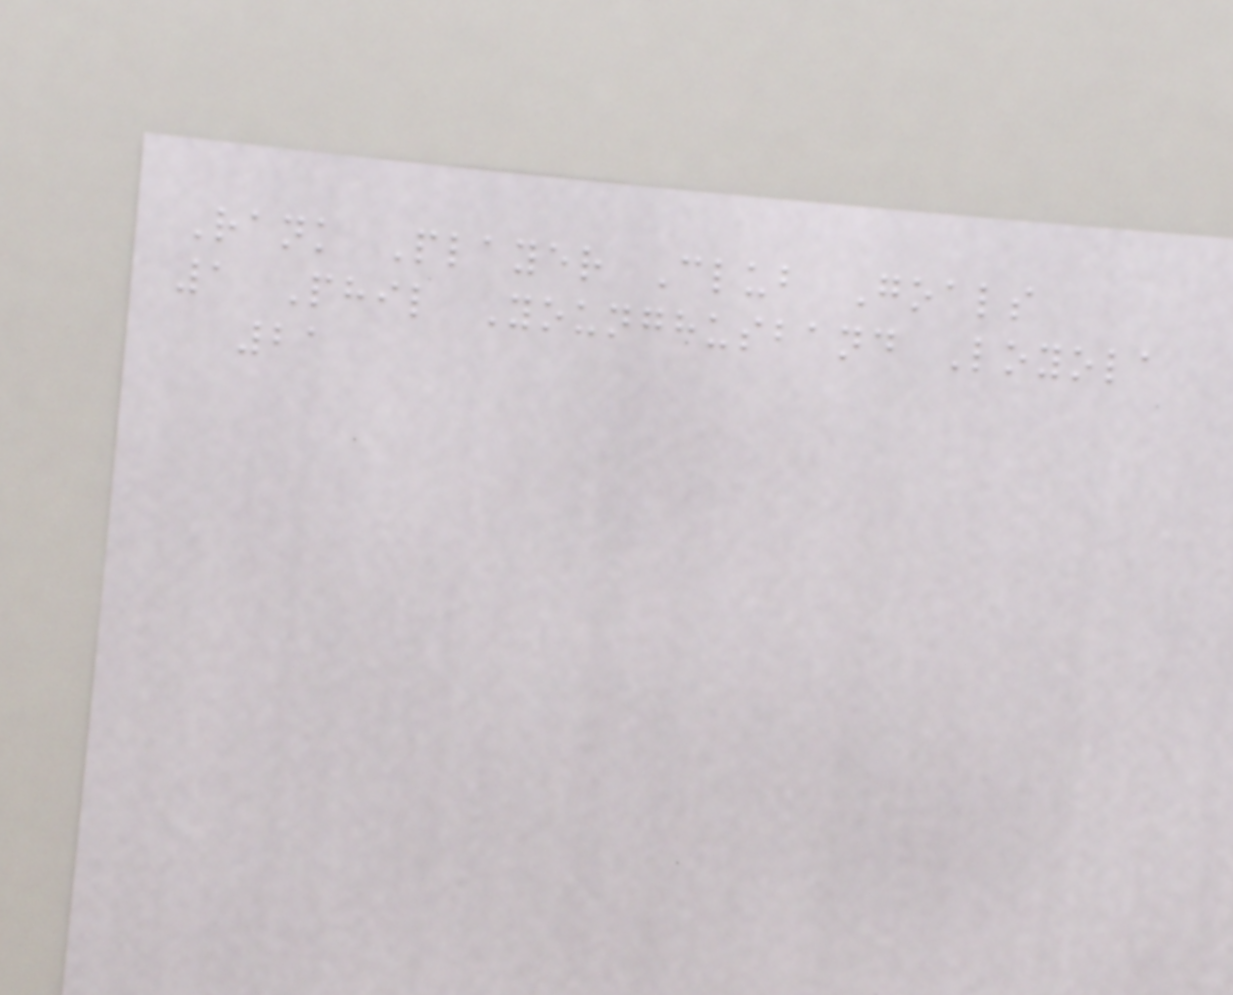Rank Player Club Goals
1 Phil Younghusband Loyola
21
